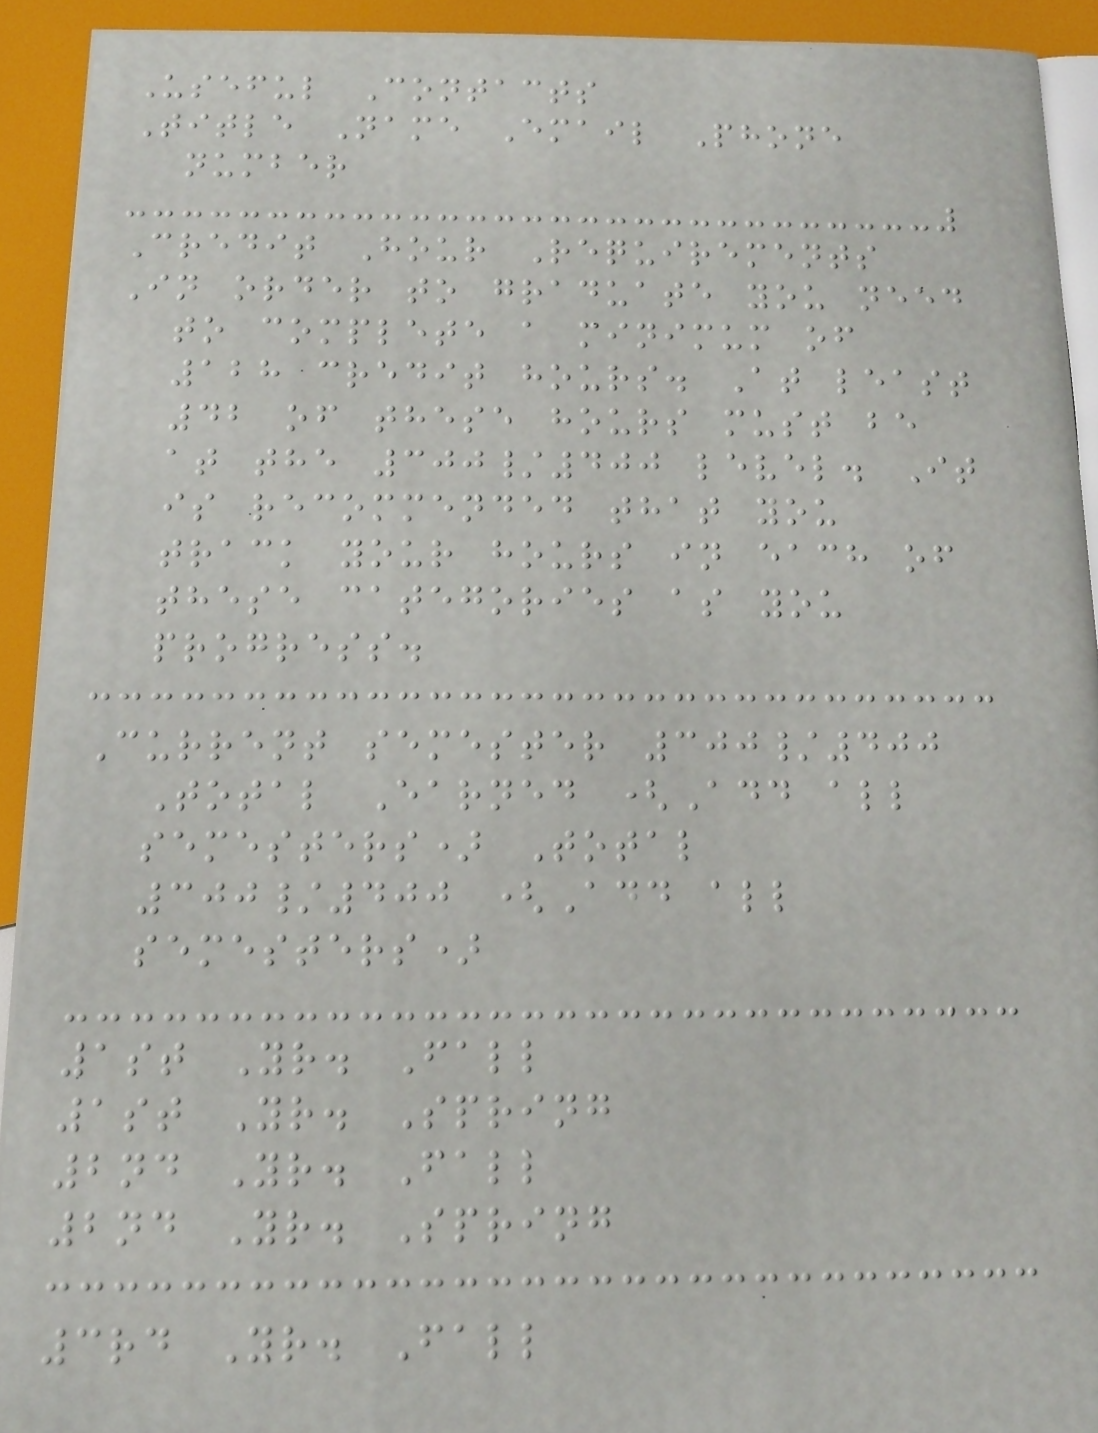Useful Contacts
Title Name Email Phone
number
Credit Hour Requirements
In order to graduate you need
to complete a minimum of
128 credit hours. At least
42 of these hours must be
at the 300/400 level. It
is recommended that you
track your hours in each of
these categories as you
progress.
Current semester 300/400
Total Earned (Add all
semesters) Total
300/400 (Add all
semesters)
1st Yr. Fall
1st Yr. Spring
2nd Yr. Fall
2nd Yr. Spring
3rd Yr. Fall
